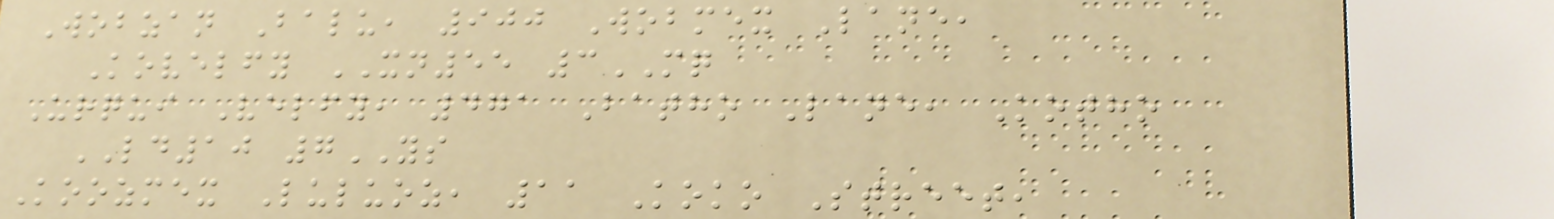Wobzan Balu, 900 Wobmex Lane,
Kovelfy XN55 3MQ
Urqui Velfy, 471 Batho Lane, Kotho
LD10 7YS
Koozmex Luluoz, 11 Koko Street,
